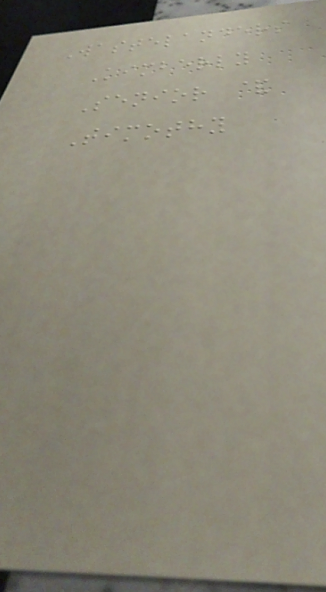Wastelanders
Kimberly
Senior &
Timothy
